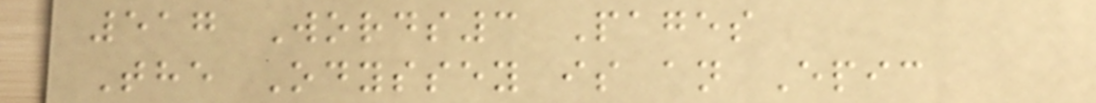517 Words3 Pages
The Odyssey is an Epic
